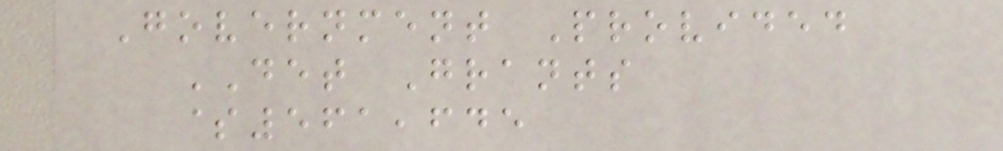Government Provided
DET Grants
$561,645
